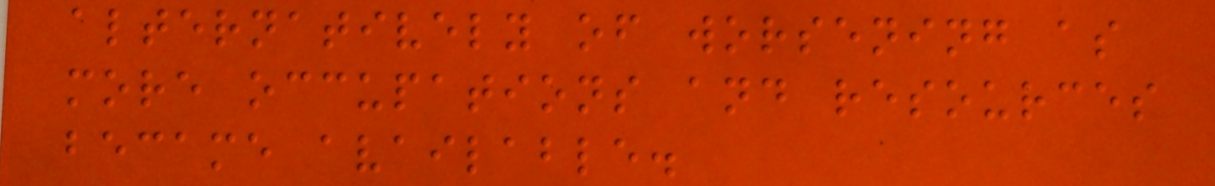alternatively of worsening as
more occupations and resources
became available.
